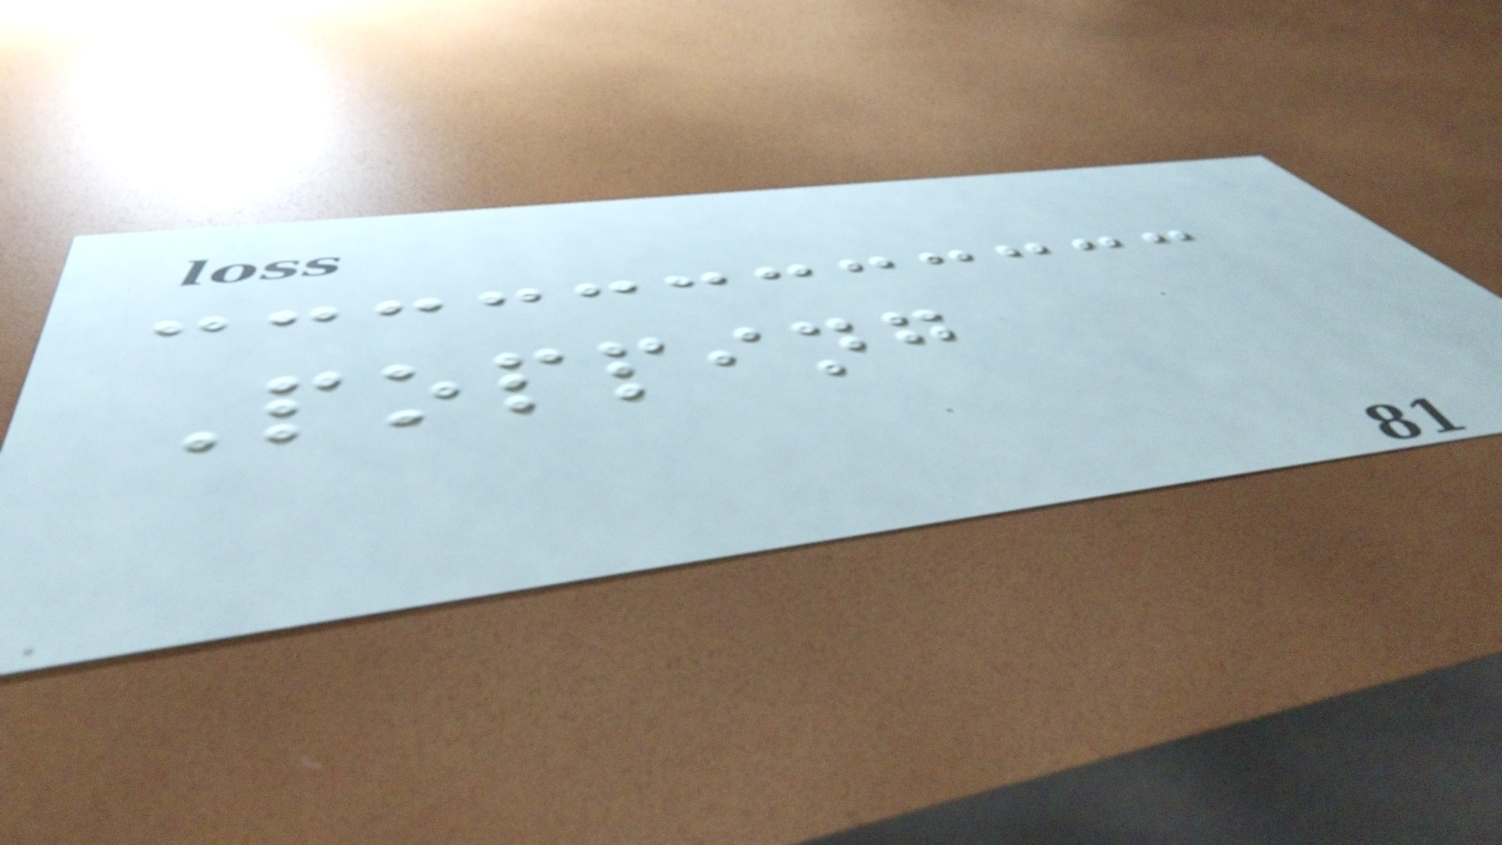Popping
